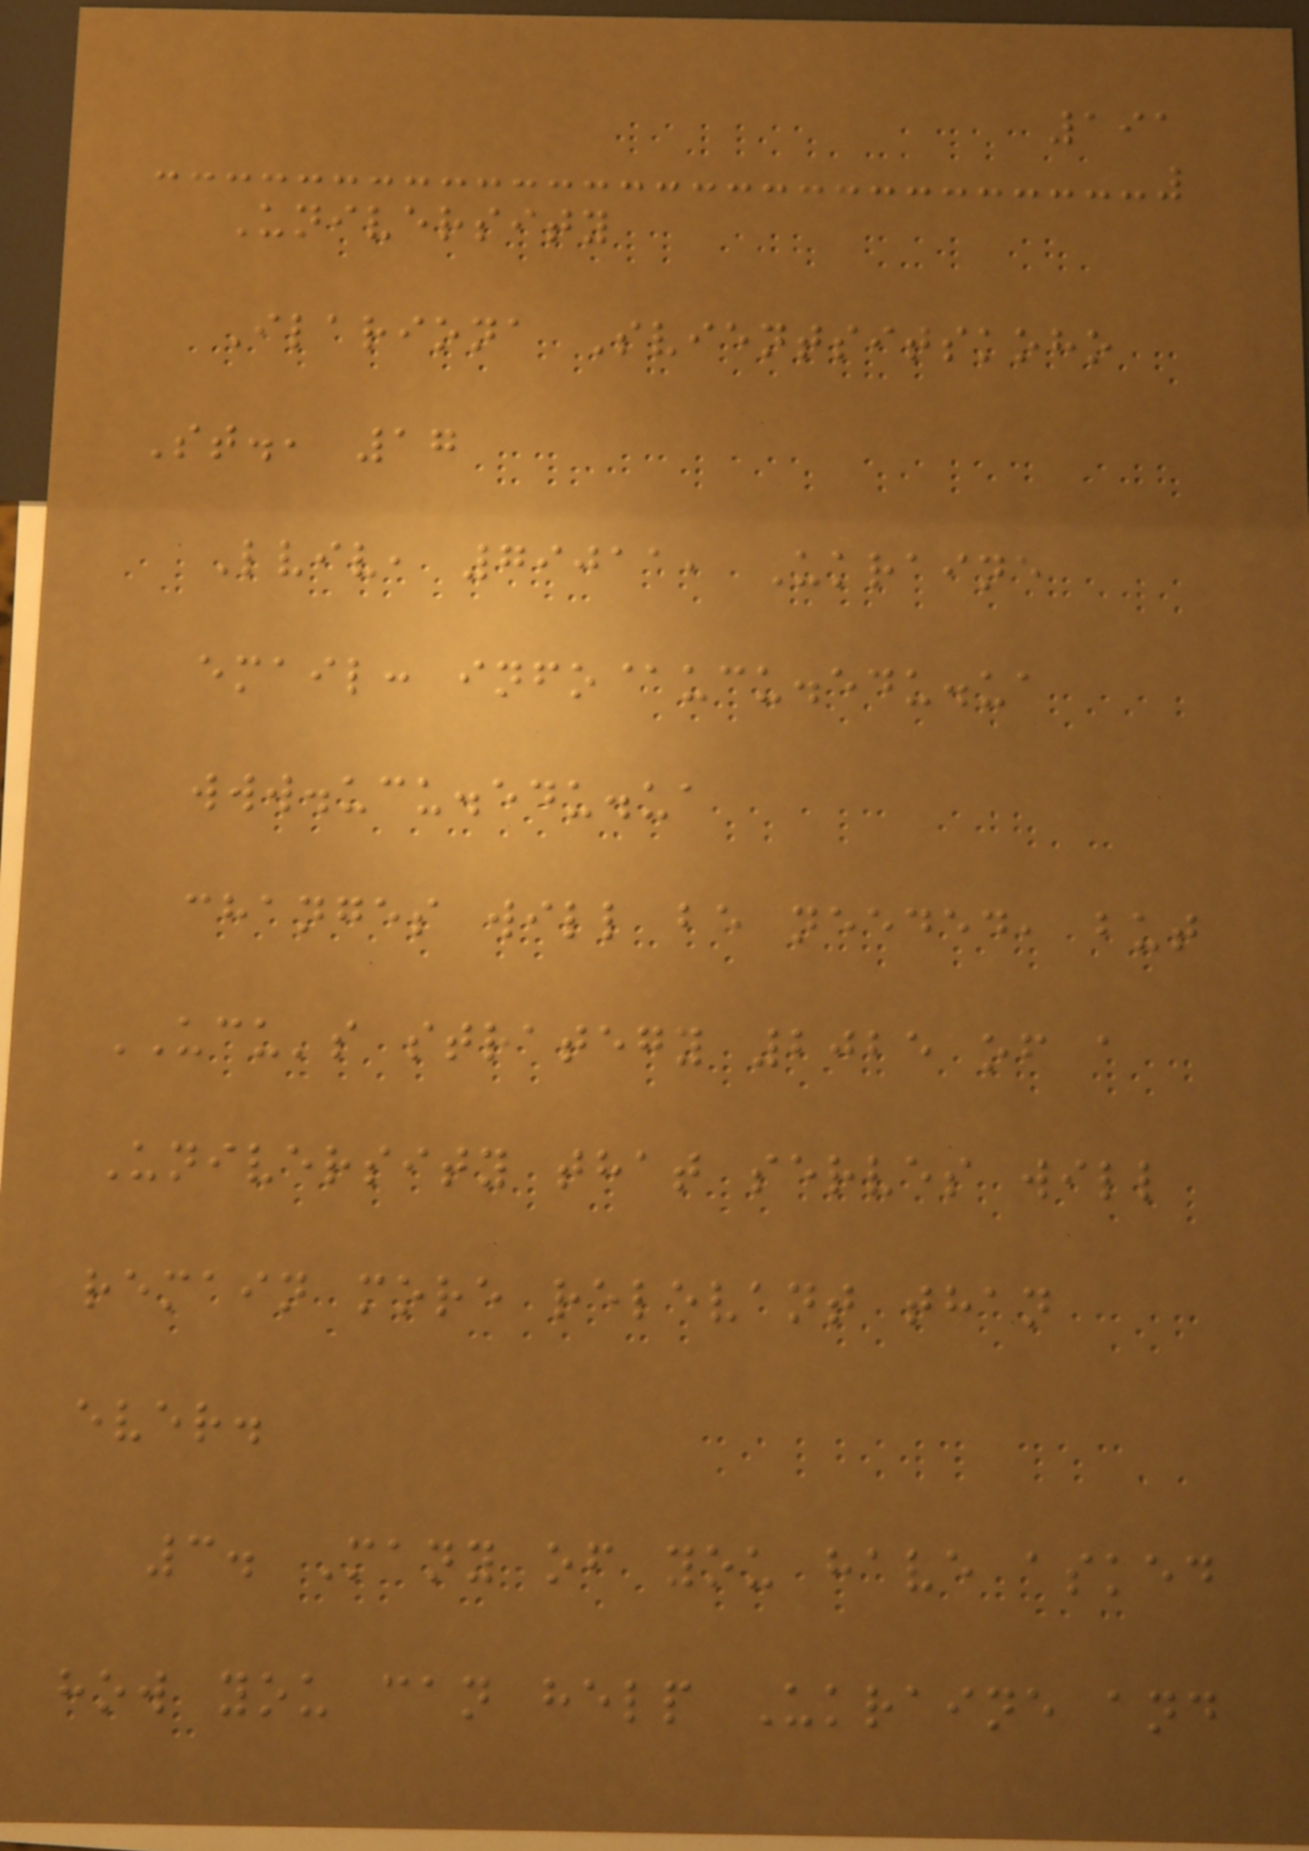191
University
Ilariona Svientsitskoho
St., 17
Lviv, 79011, Ukraine
email: info@ucu.edu.ua
www.ucu.edu.ua
changes will be needed, but
UCU's strategy 2025 of a
University that serves will
remain more relevant than
ever.
3. Many of you have asked
how you can help Ukraine and
